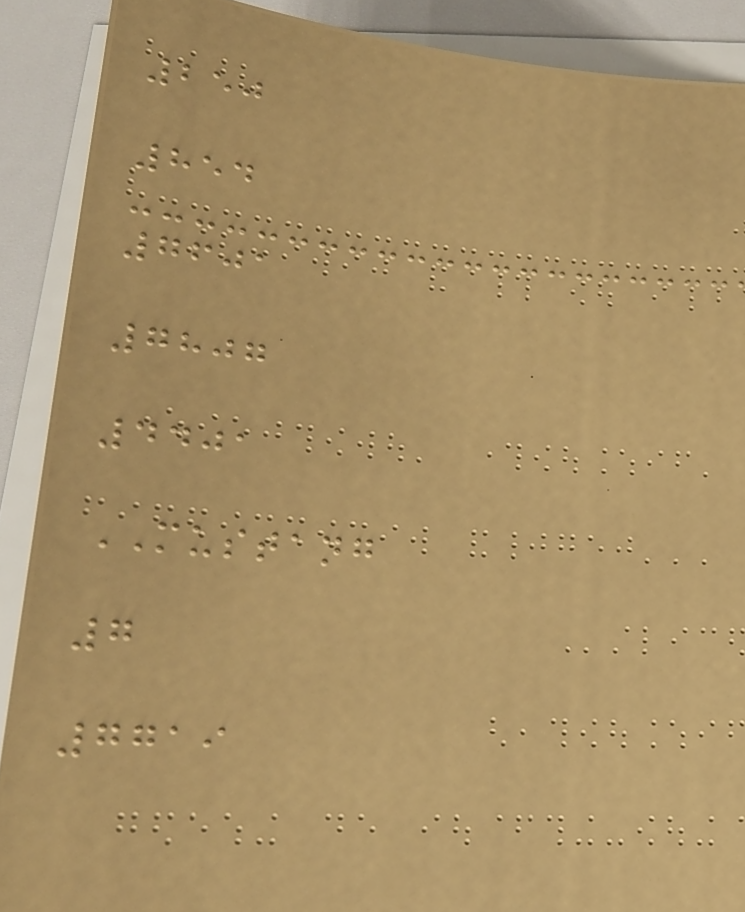250
854
7601
7807
4401
MUSTANG
7
7719
